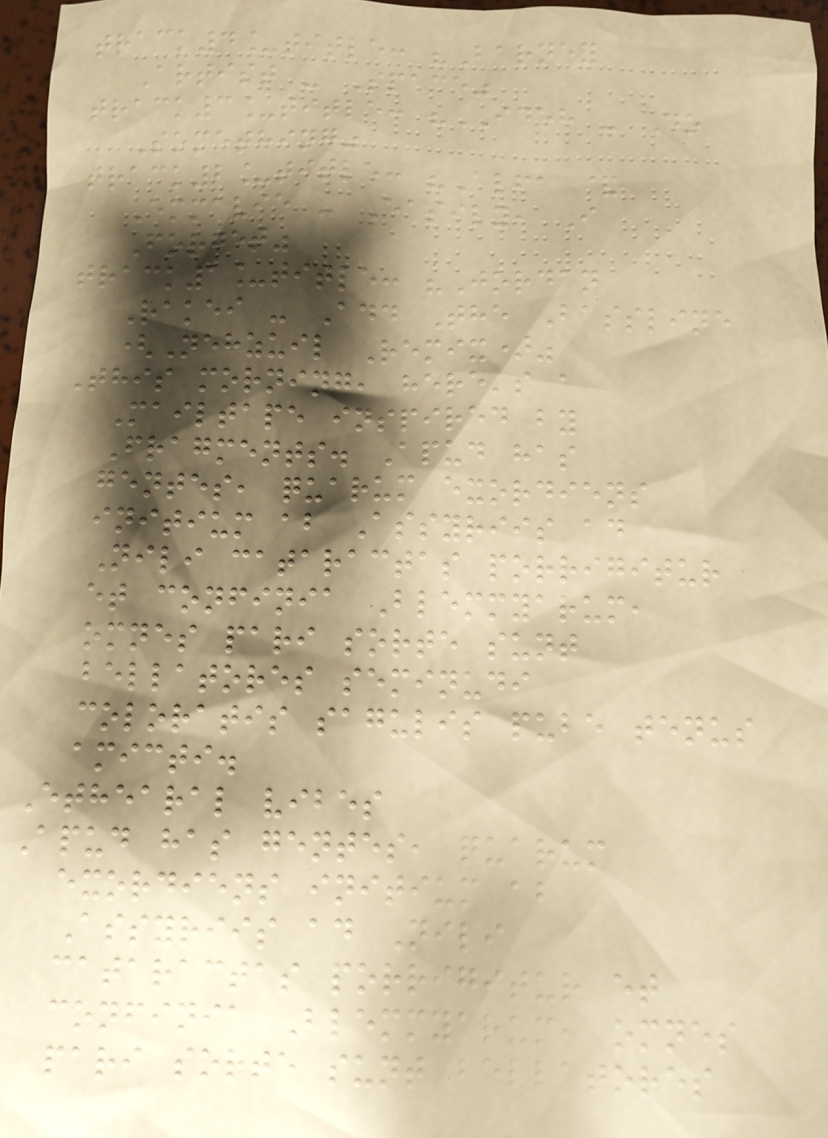track4_title: "Barney
Artist - Space"
track3_title: "IDEH - Do
Something"
track2_title: "Alfa &
Emmavie - Easily, I
Forget"
track1_title: "Jordan
Rakei - Add The Bassline
(Nehzuil Remix)"
This morning, here's a
Mailtape inspired by
Fragments. Apud has
gentes, quarum exordiens
initium ab Assyriis ad
Nili cataractas porrigitur
et confinia Blemmyarum,
omnes pari sorte sunt
bellatores seminudi
coloratis sagulis pube tenus
amicti.
Ethearal vibes
Apud has gentes, quarum
exordiens initium ab
Assyriis ad Nili
cataractas porrigitur et
confinia Blemmyarum, omnes
pari sorte sunt bellatores
